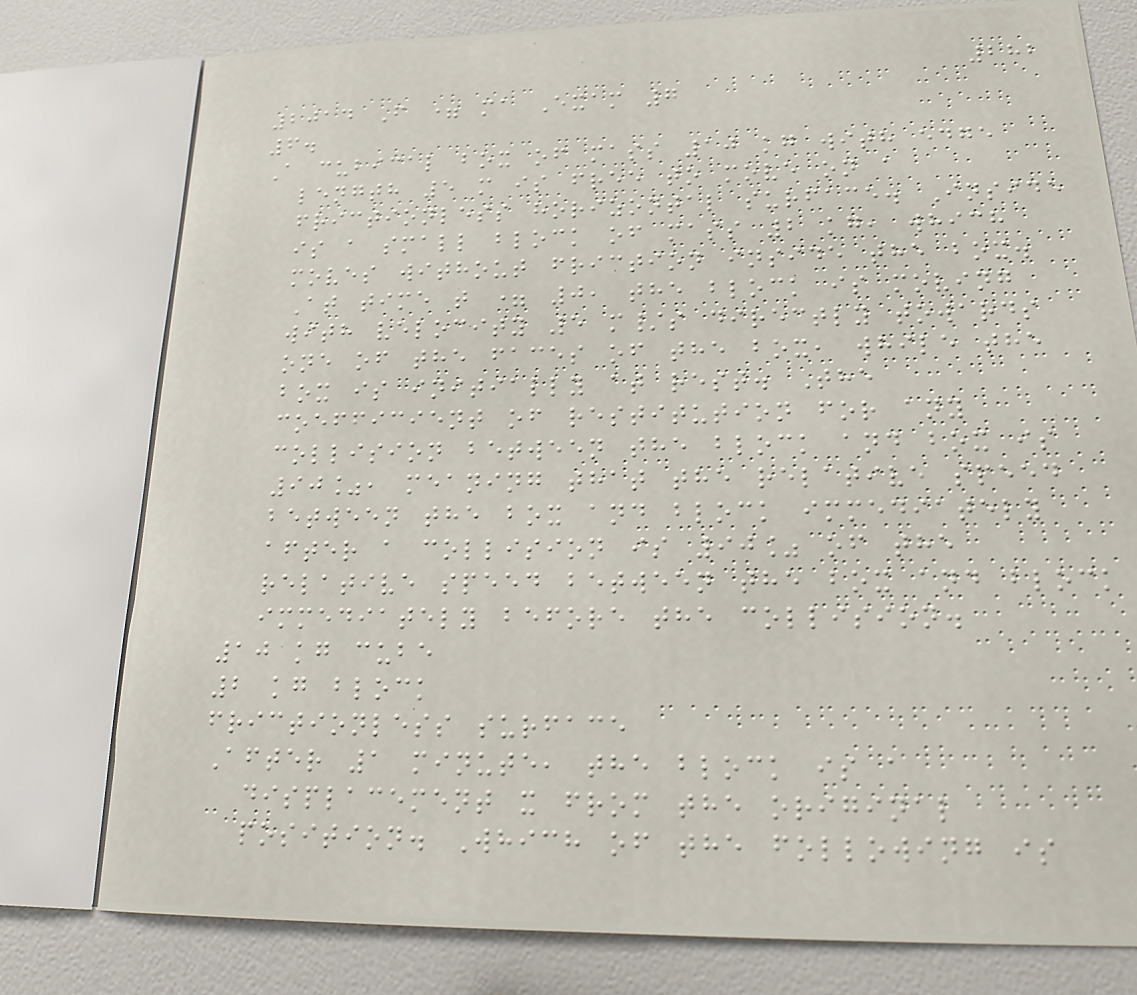282
2014 F = ma Exam 7
6.
A cubical box of mass 10 kg with edge
length 5 m is free to move on a
frictionless horizontal surface. Inside
is a small block of mass 2 kg, which
moves without friction inside the box.
At time t = 0, the block is moving
with velocity 5 m/s directly towards
one of the faces of the box, while the
box is initially at rest. The
coefficient of restitution for any
collision between the block and box is
90%, meaning that the relative speed
between the box and block immediately
after a collision is 90% of the
relative speed between the box and block
immediately before the collision.
10 kg cube
2 kg block
frictionless surface
After 1 minute, the block is a
displacement x from the original
position. Which of the following is
